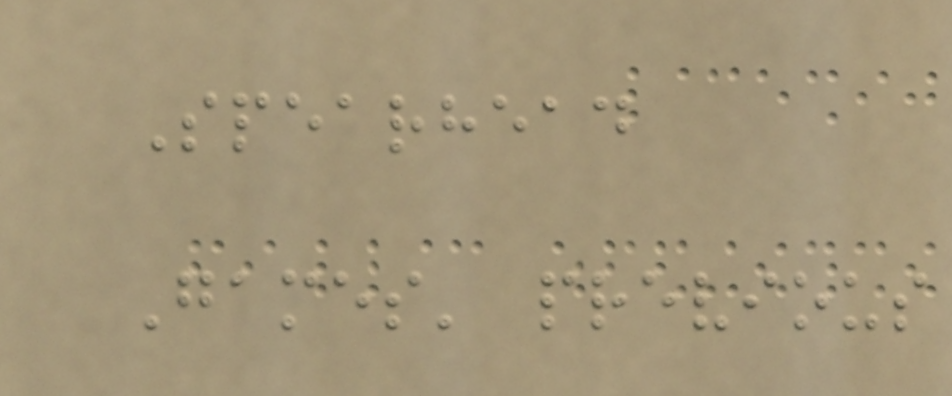Spearhead
Games' previous
